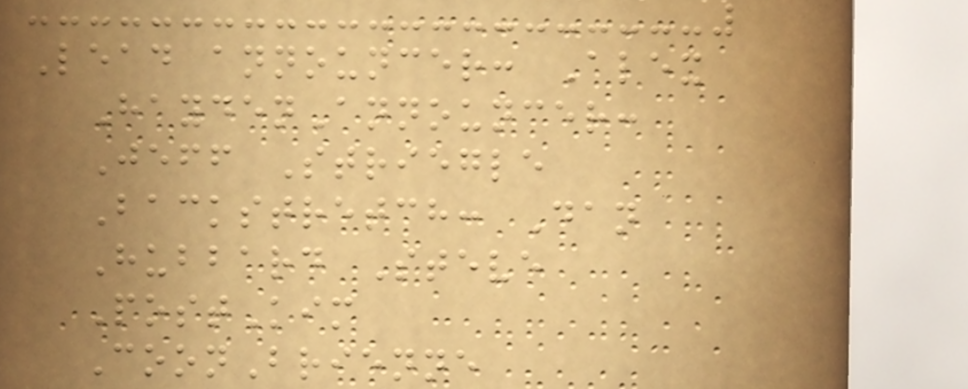Lead announcer: Alex
HaydenAnnouncer:
Jeff Striegle
Backstretch: Dan
Hubbard Steve
PostKim
CoonBrienne
